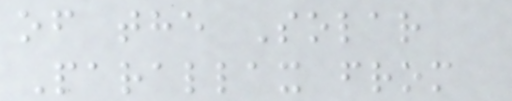of the Solar
Parallax from
